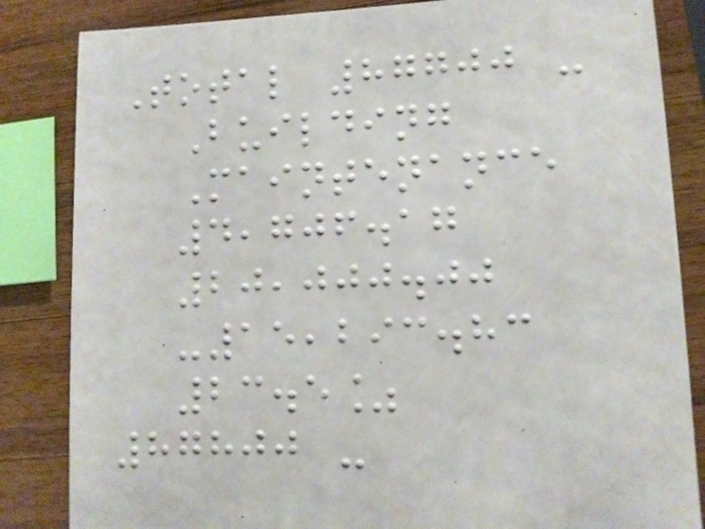Total 87700 -
Building
Maintenance
4,706.17
20,000.00
-15,293.83
23.5%
87800 -
